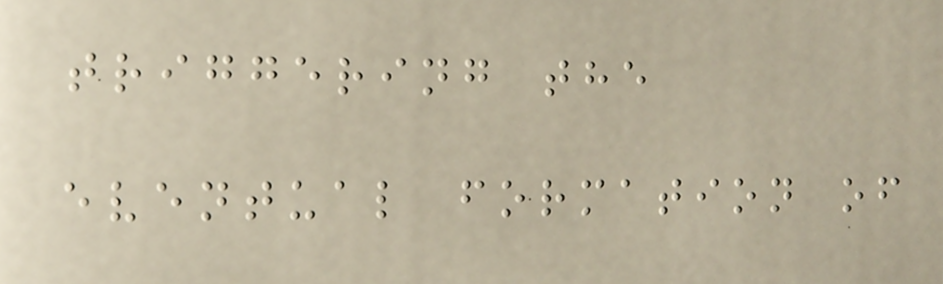triggering the
eventual formation of
